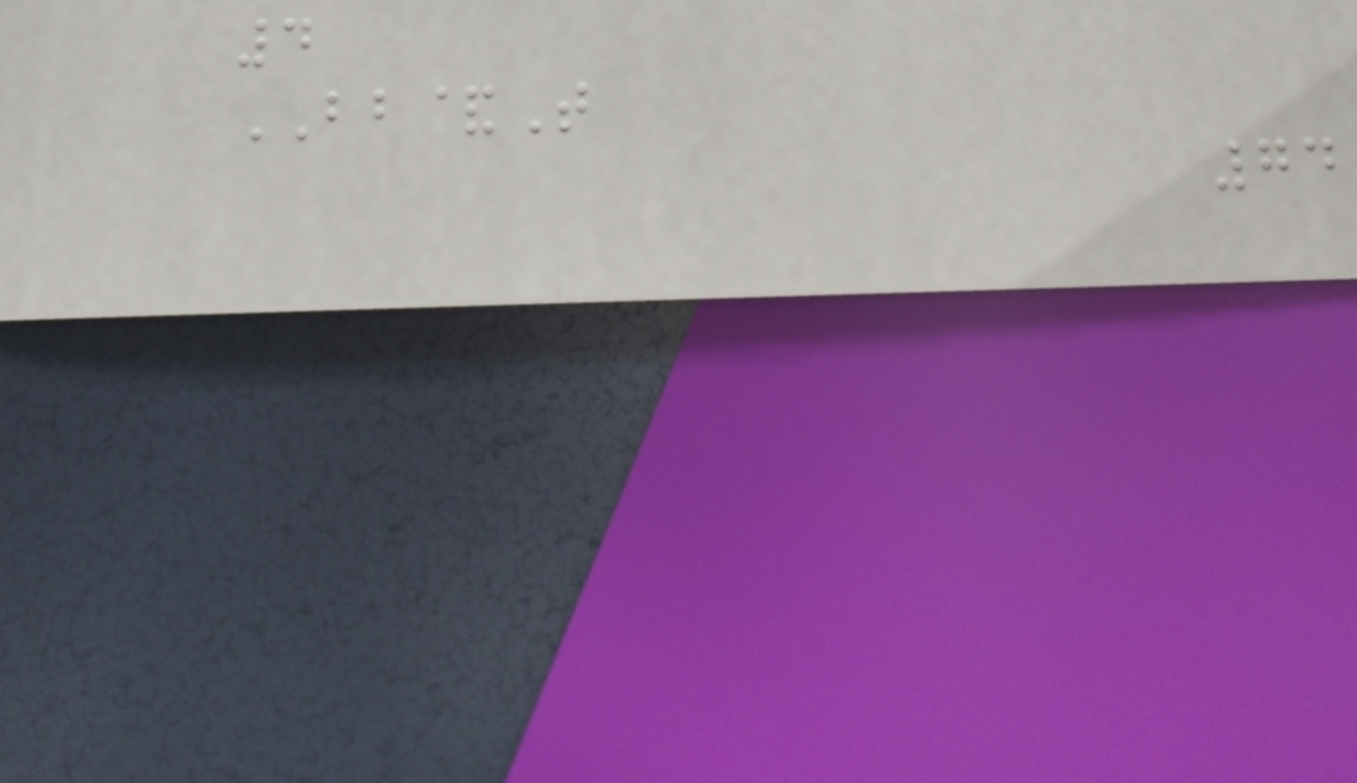4
BB&T
74
